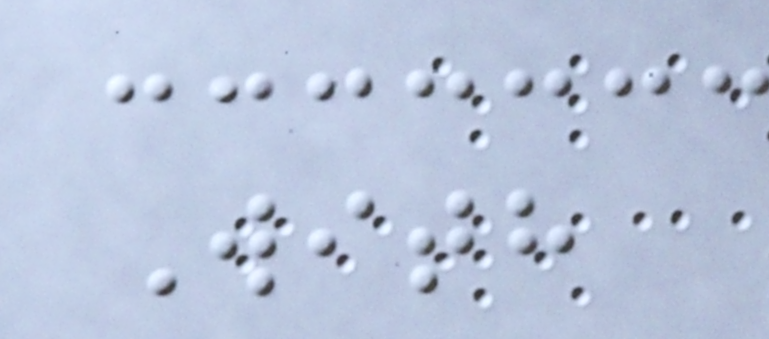With
